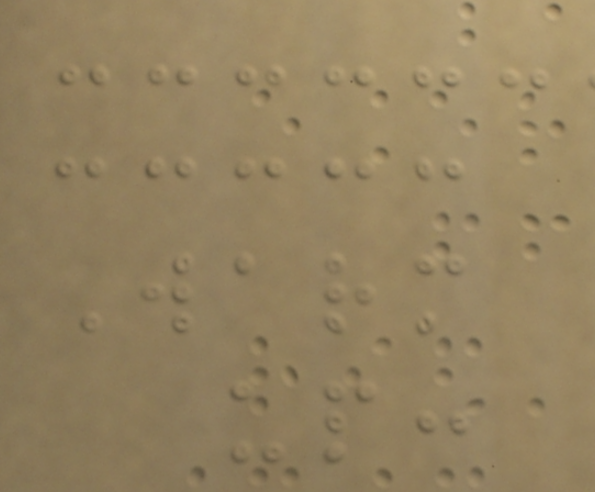Warm
up:
